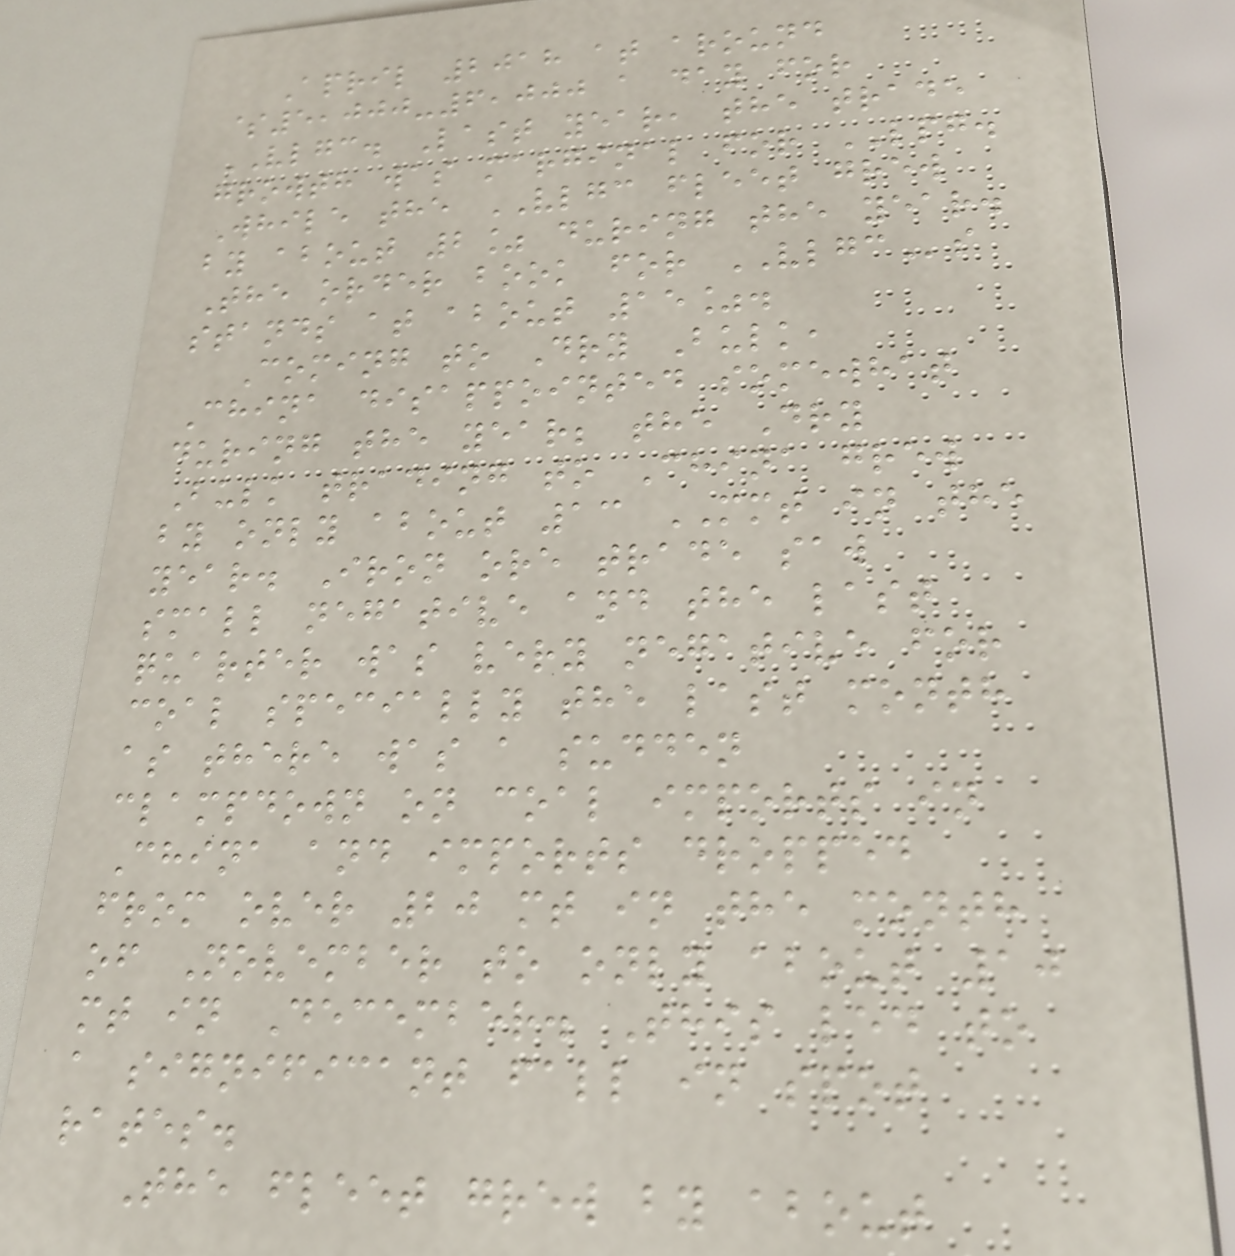April 2018 at around
$5,000-6,000 a day for
VLGC. Last year, the trade
growth was marginal for LPG.
While the VLGC fleet grew
by about 2% during the year.
The order book for VLGCs
stands at about 15%.
Coming to Dry Bulk,
China disappointed somewhat
during the year; the Dry
Bulk trading to China grew
by only about 13 MMT in the
year. Iron ore trade saw
small negative and the last
quarter was very negative for
coal specially the last month
as there was a sudden
clampdown on coal imports in
China and imports dropped
from over 20 mt in the month
of November to only about 10
mt in December. This led to
a significant fall in spot
rates.
The fleet grew by about
